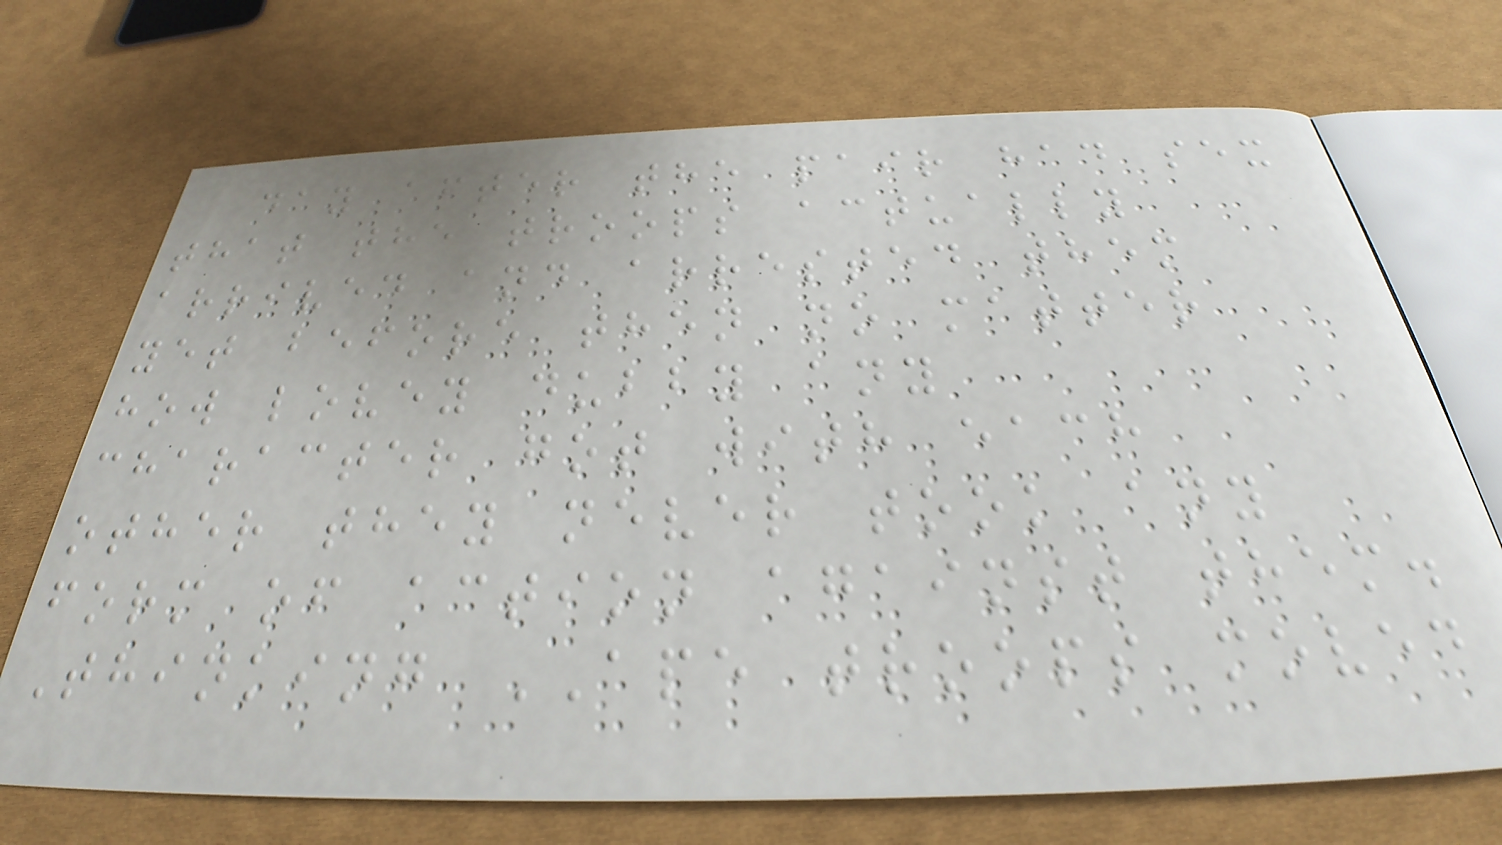day after the pair had sex
that the troops actually
arrived and arrested them
yet before then no matter
how lovey dubby any
character got with each
other they never took any
form of action against them.
Thinking APE troops moved
